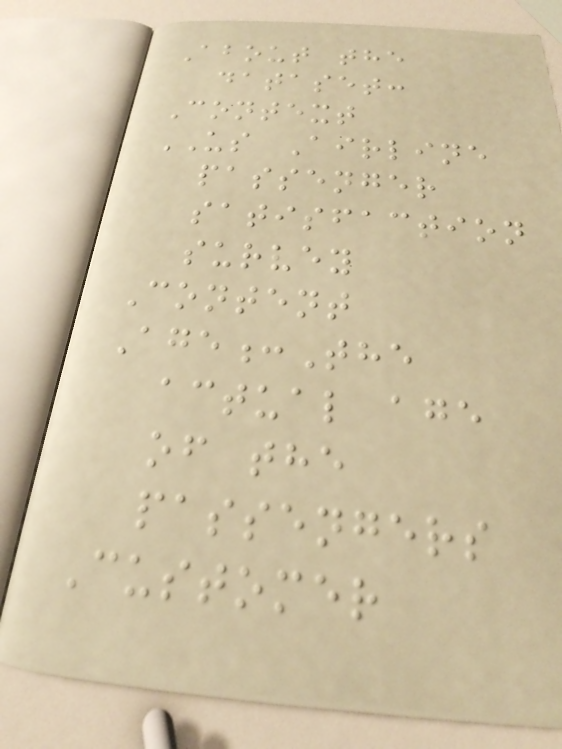About the
dataset:
Context
US Airline
passenger
satisfaction
survey
Content
Age:The
actual age
of the
passengers
Customer
